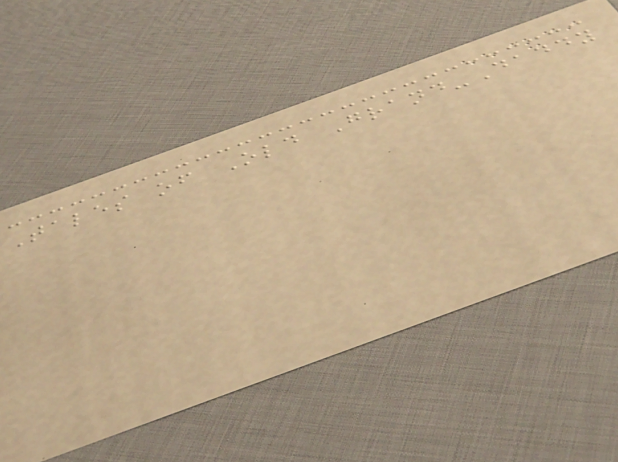Tales of Old Grand-Daddy
